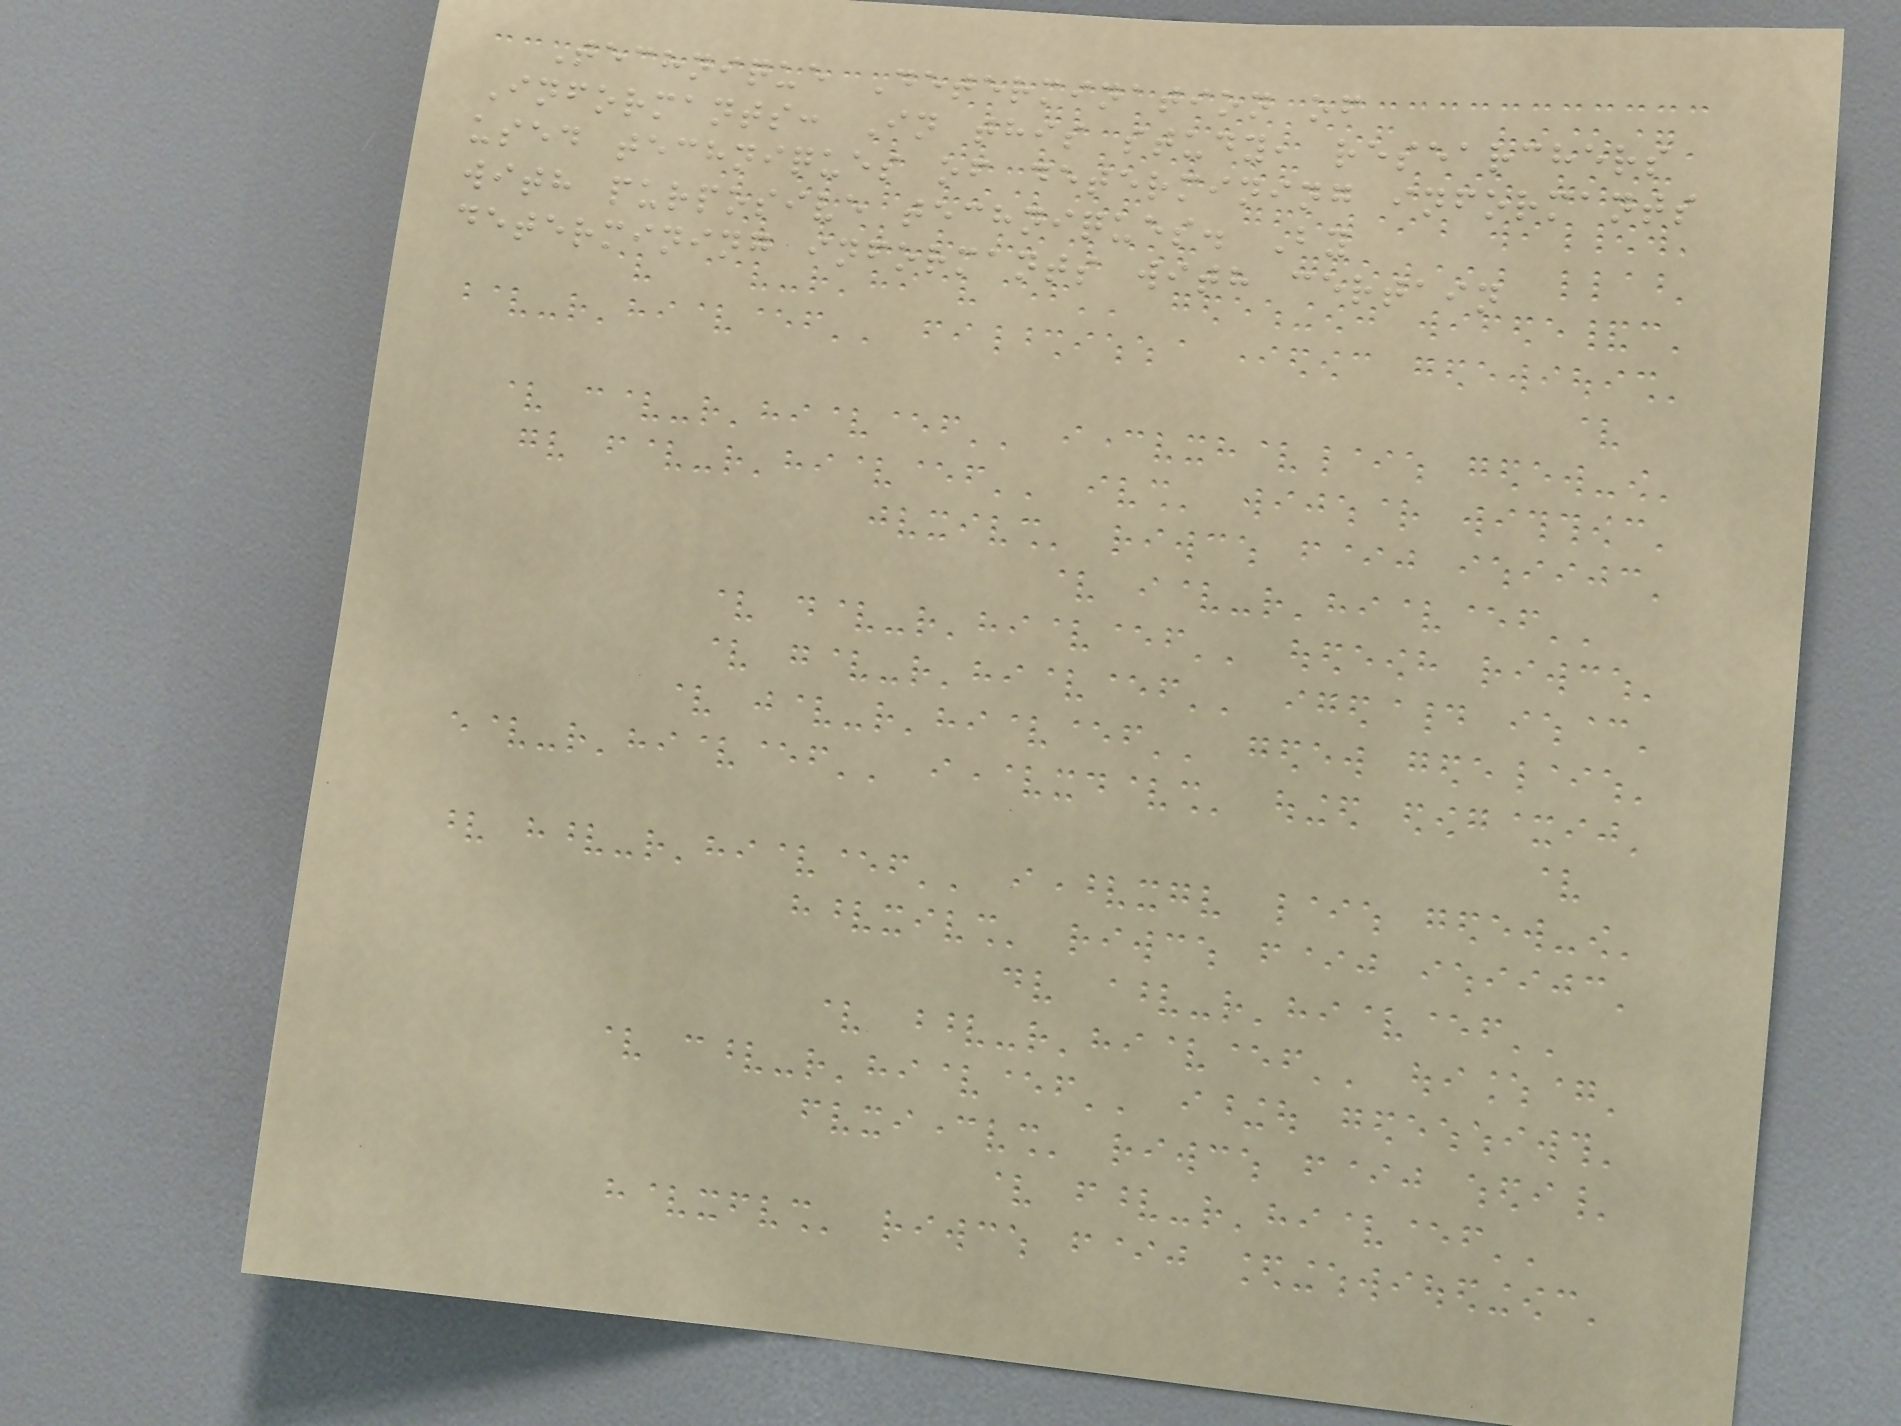Technique Determination of
Informants: In this study, researchers
used techniques of determining informants
with purposive techniques. By
determining informants with certain
